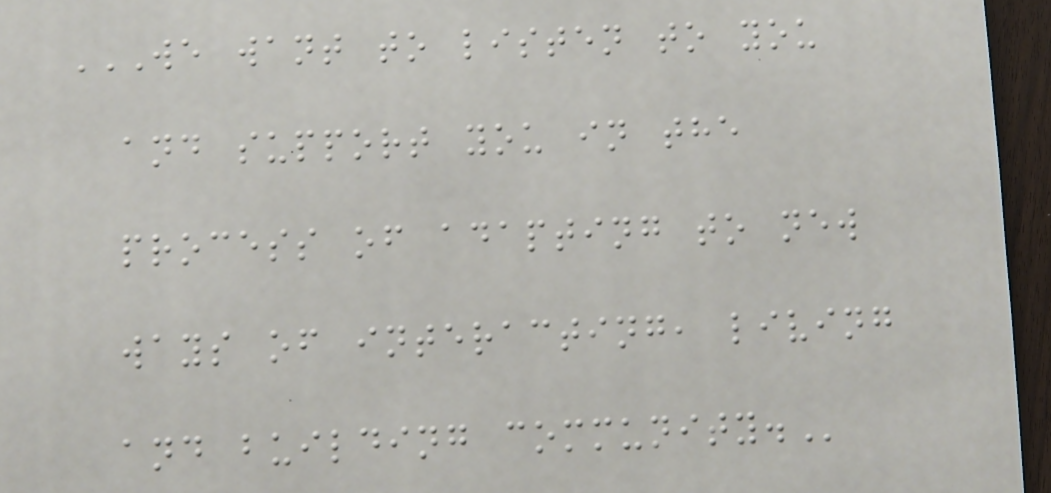WE WANT TO LISTEN TO YOU
AND SUPPORT YOU IN THE
PROCESS OF ADAPTING TO NEW
WAYS OF INTERACTING, LIVING
AND BUILDING COMMUNITY.
